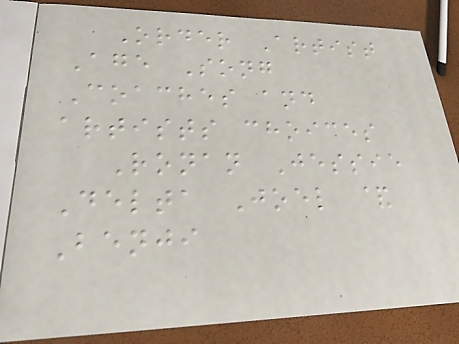Order Artist
Age Song
Coaches and
artists choices
Ronan Jessie
Delta Joel &
Benji
